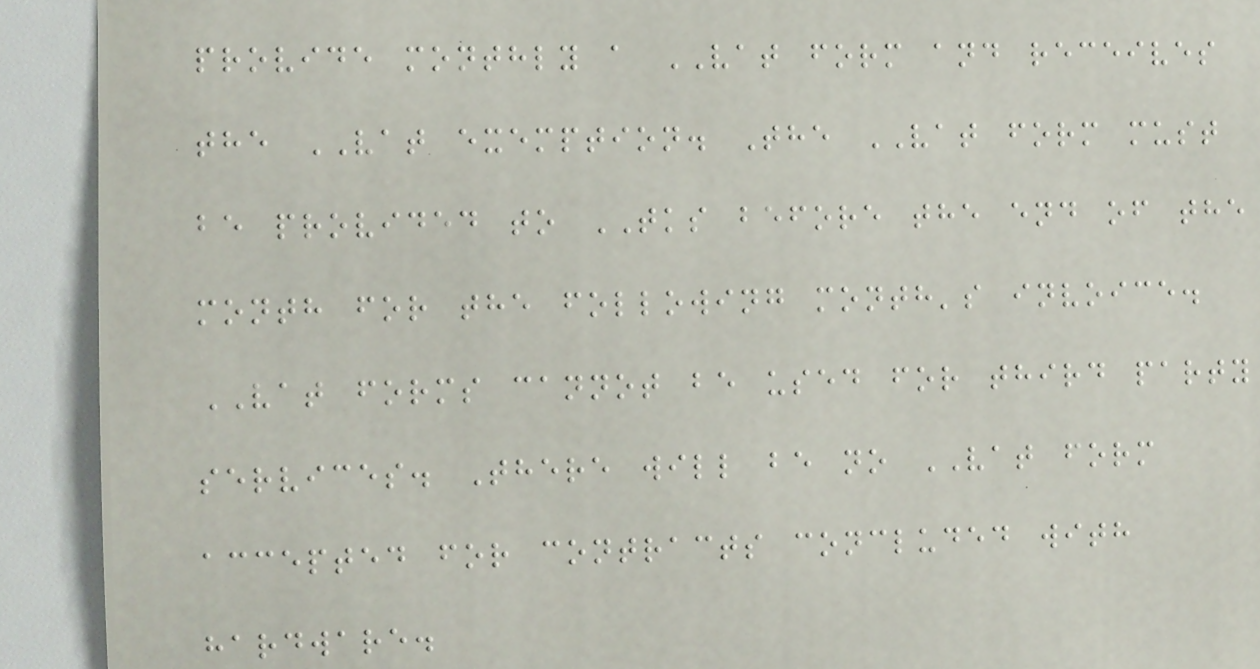provide monthly a VAT form and receives
the VAT exemption. The VAT form must
be provided to TKS before the end of the
month for the following month's invoice.
VAT forms cannot be used for third party
services. There will be no VAT form
accepted for contracts concluded with
hardware.
